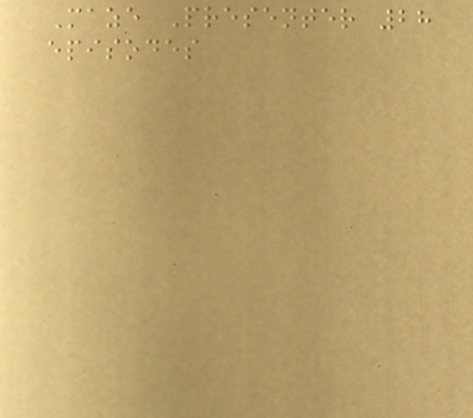Maze Presenter 28
episodes
